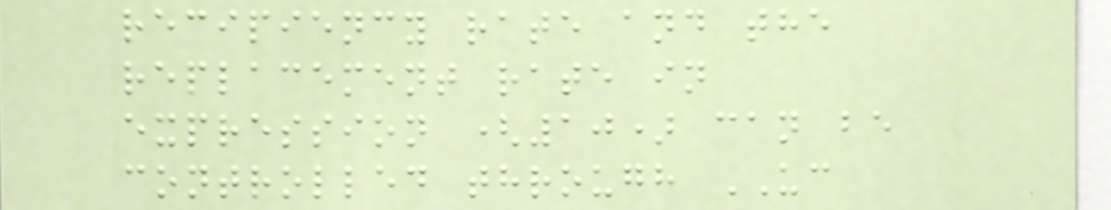recipiency rate and the
replacement rate in
expression (10) can be
controlled through UC
